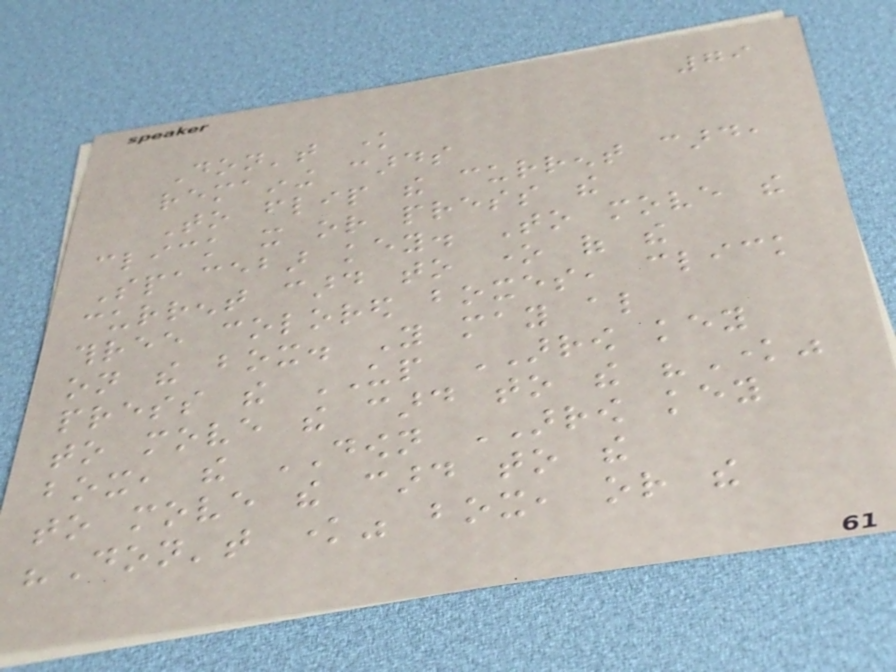79
Don't know
remaining cards
To flip the current card,
click it or press the
Spacebar key. To move the
current card to one of the
three colored boxes, click
on the box. You may also
press the UP ARROW key
to move the card to the "Know"
box, the DOWN ARROW key
to move the card to the
"Don't know" box, or the
